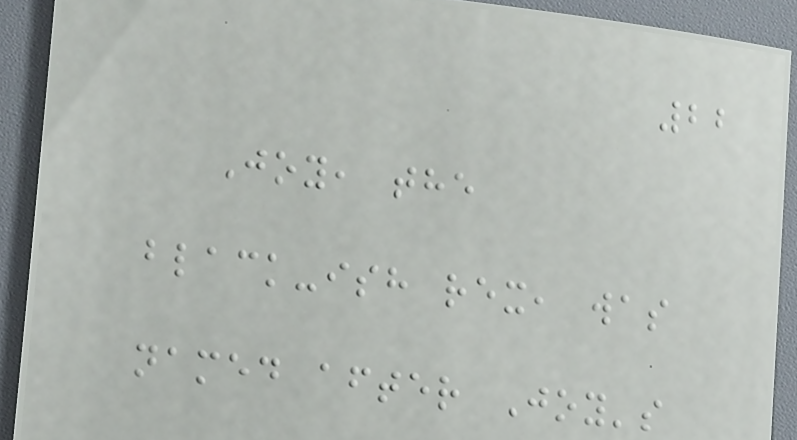22
Joy, the
black-ish rex, was
named after Joy's
